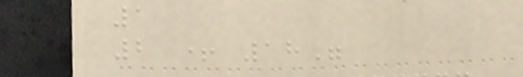1
2 + 18"
